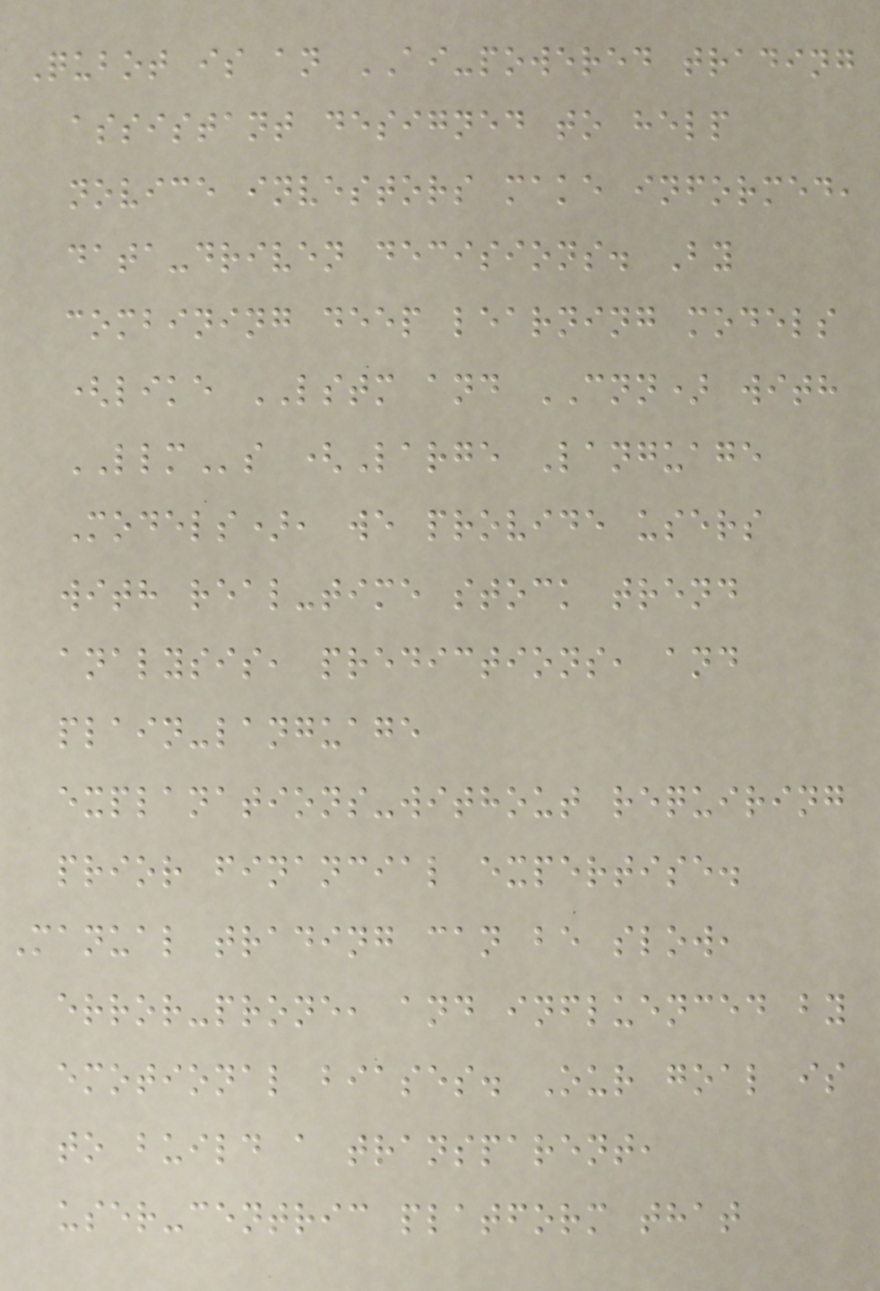Qubot is an AI-powered trading
assistant designed to help
novice investors make informed,
data-driven decisions. By
combining deep learning models
(like LSTM and CNN) with
LLMs (Large Language
Models), we provide users
with real-time stock trend
analysis, predictions, and
plain-language
explanations-without requiring
prior financial expertise.
Manual trading can be slow,
error-prone, and influenced by
emotional biases. Our goal is
to build a transparent,
user-centric platform that
